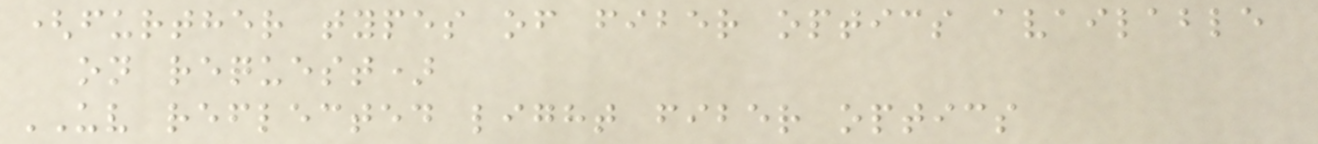(further types of fiber optics available
on request)
UV reflected light fiber optics
